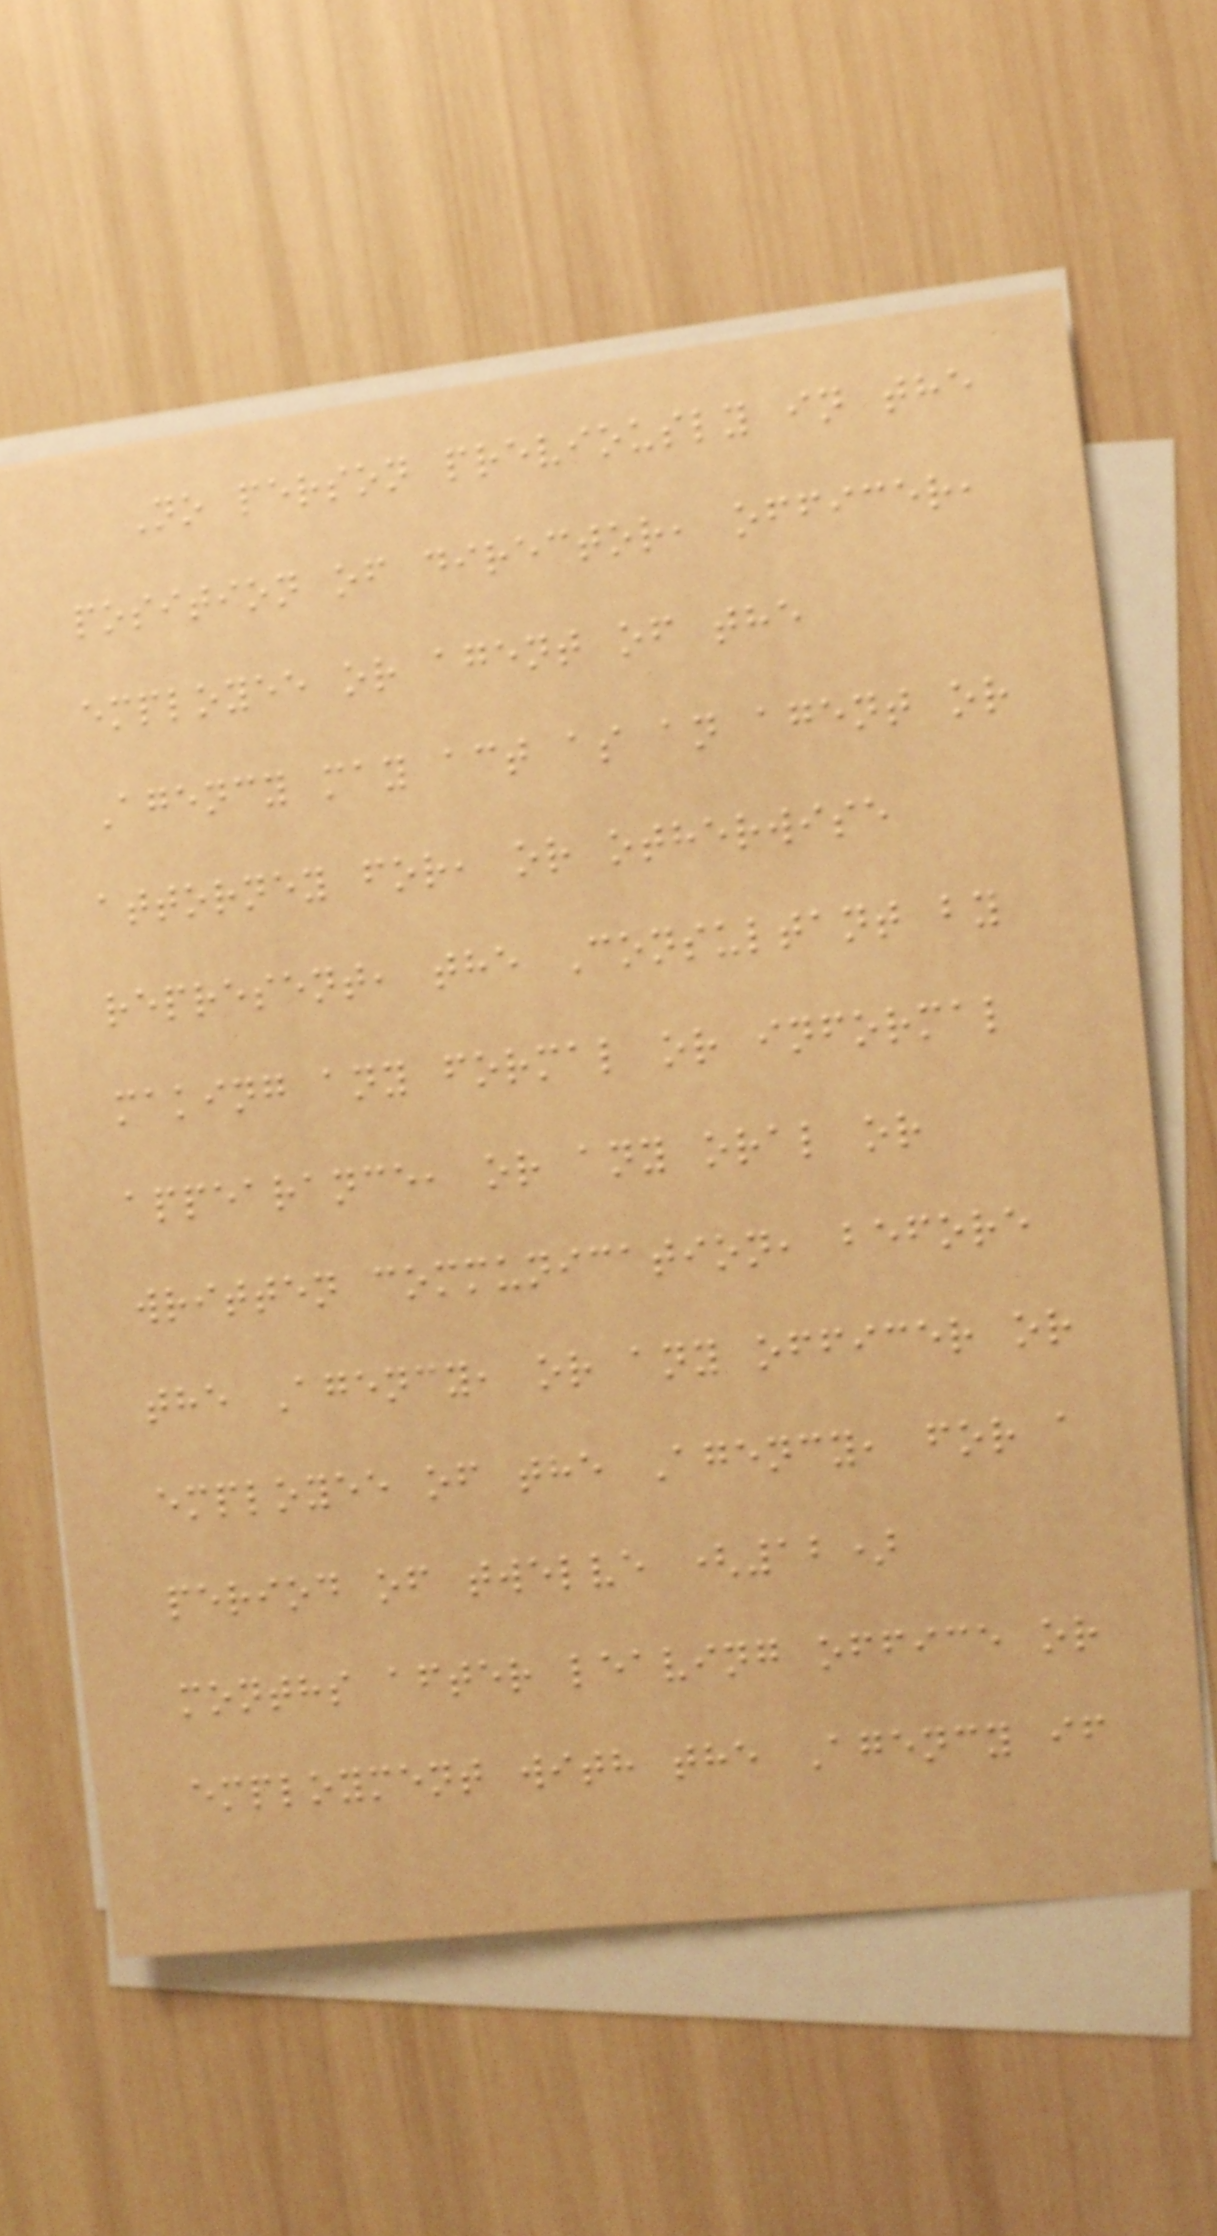No person previously in the
position of director, officer,
employee or agent of the
Agency may act as an agent or
attorney for, or otherwise
represent, the Consultant by
making any formal or informal
appearance, or any oral or
written communication, before
the Agency, or any officer or
employee of the Agency, for a
period of twelve (12)
months after leaving office or
employment with the Agency if
